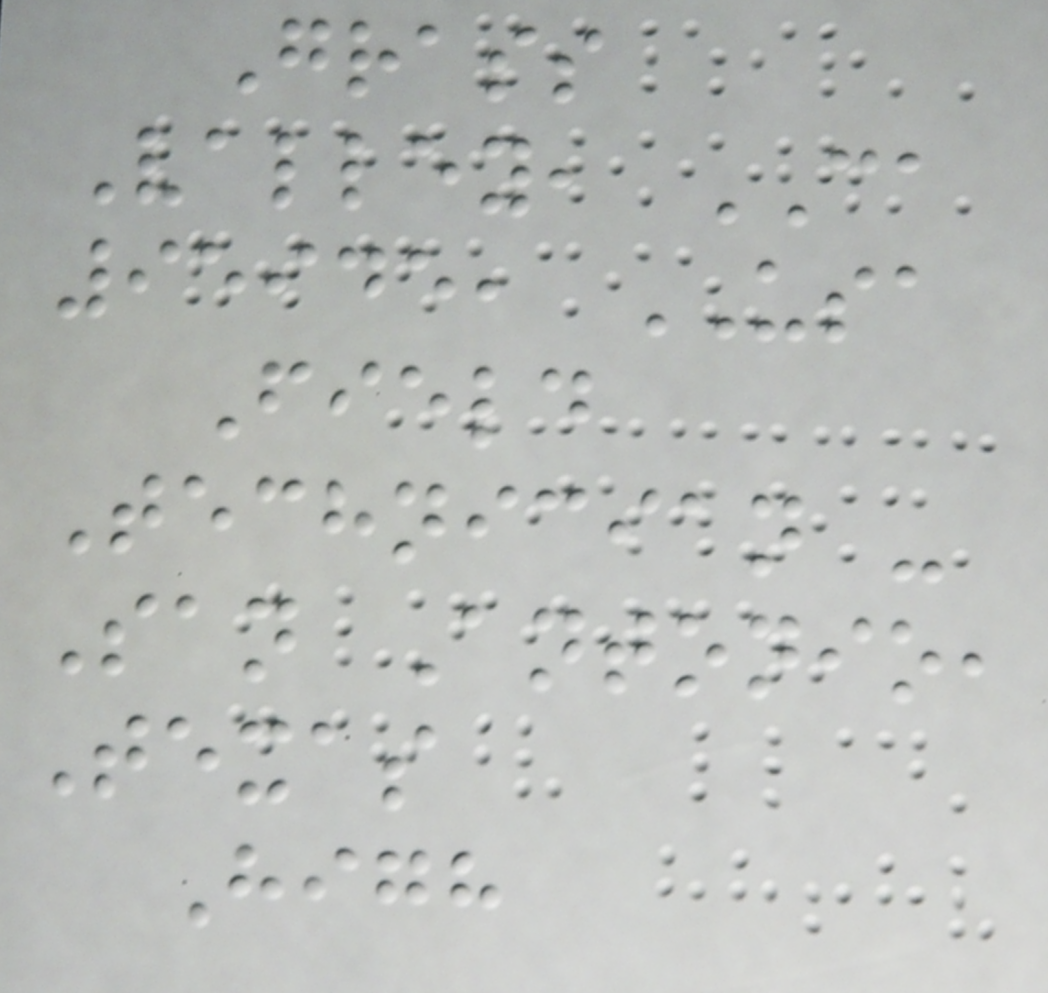Grass
Valley, CA
95945, USA
Field
Technician -
San Antonio,
Texas
High
